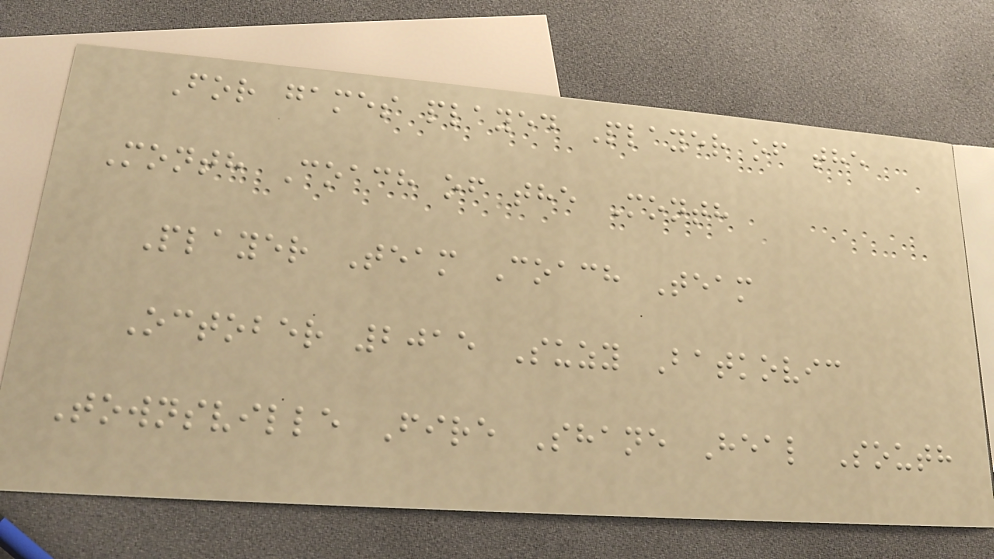For games played Player of the
Month Coach of the Month
Player Team Coach Team
October 2015 Suzy Batkovic
Townsville Fire Shane Heal South
